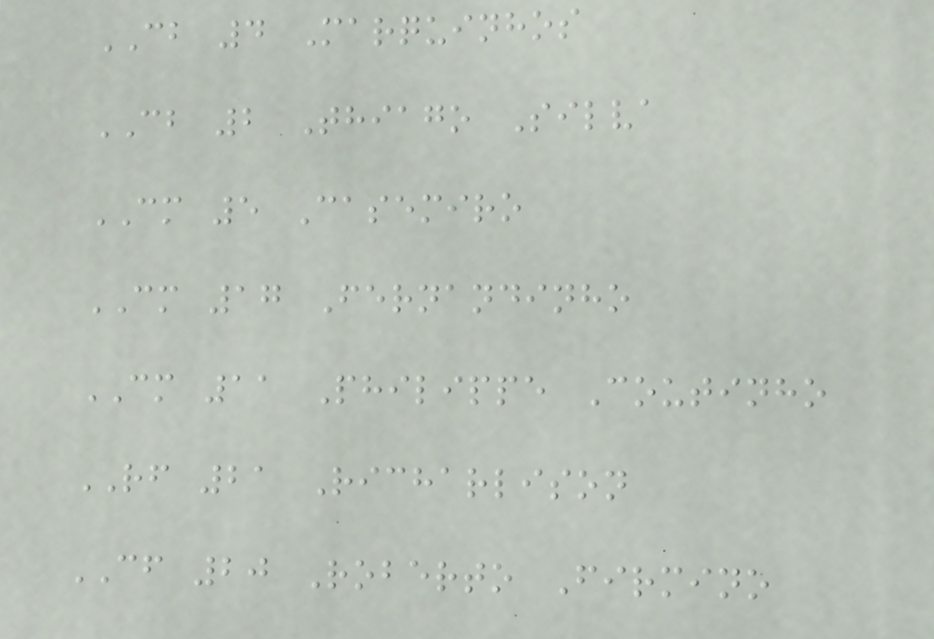CB 4 Marquinhos
CB 2 Thiago Silva
CM 5 Casemiro
CM 17 Fernandinho
CM 11 Philippe Coutinho
RF 21 Richarlison
CF 20 Roberto Firmino
